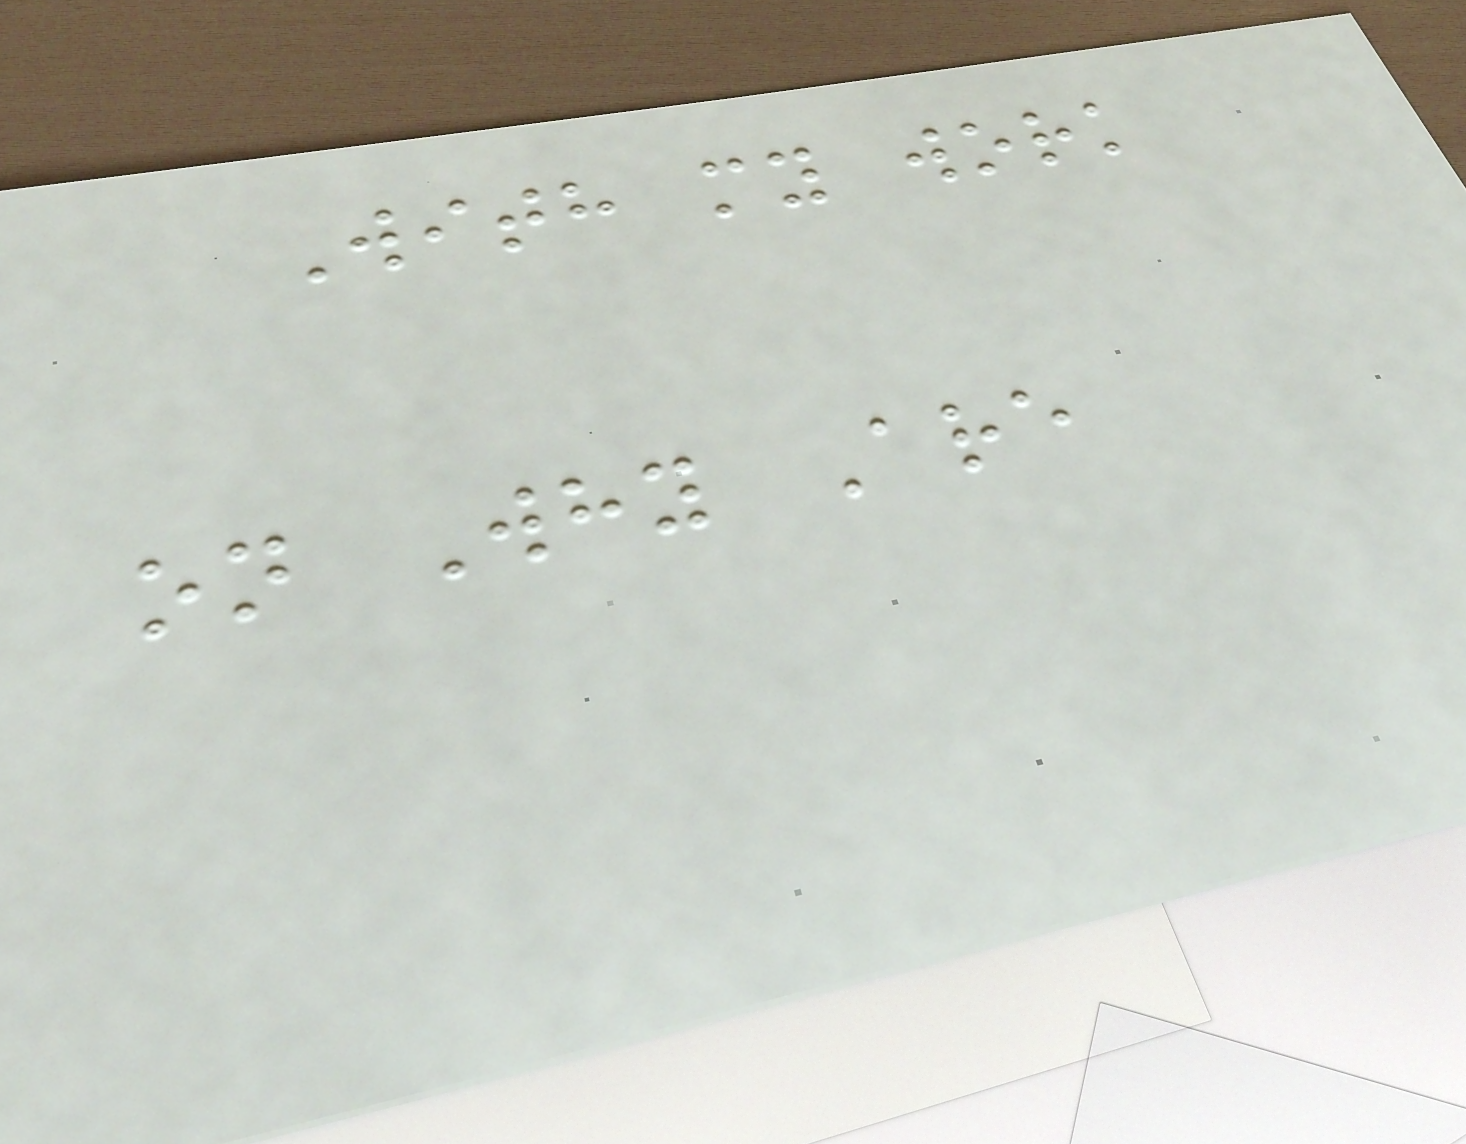With my work
on Why Are
